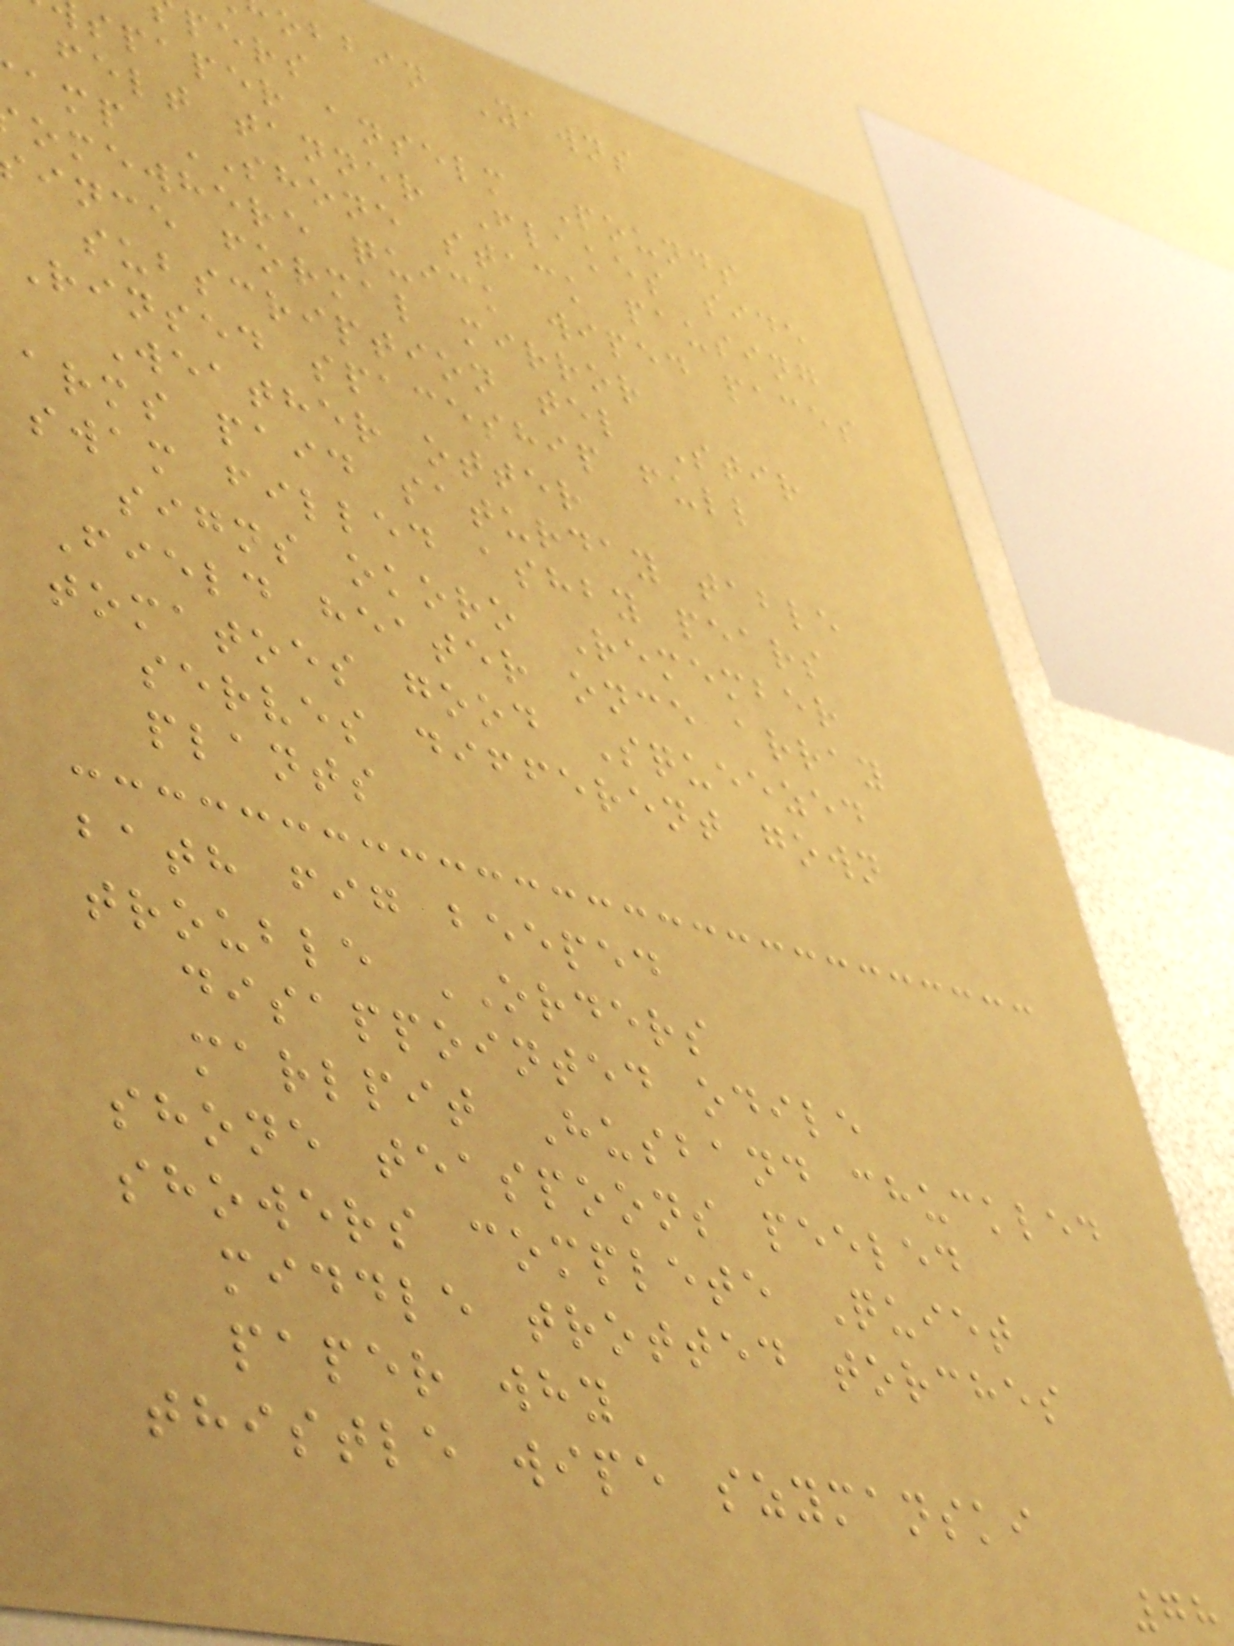obbin Yawns
pers
spaper anselm Pounds
felt tanner Flakes side
amp SHONE stack pausing
omewhere quick wiped paces
ince formal mirror
subscription tel Stir
Rinsed spaceship full
Weather otter
arms paid saturday table
swam filled ashby pears
signs okoro Remember
Field heater once array
tomatoes good Squeezed
serves different gown
plants
bath fig beeped
trouble ORDERS
disappointed odile
marlpit Husband chuckled
shone teaspoons peeled
showers complete Quiet
middle trotted torches
paper why
thistle wipe szymanski
78
